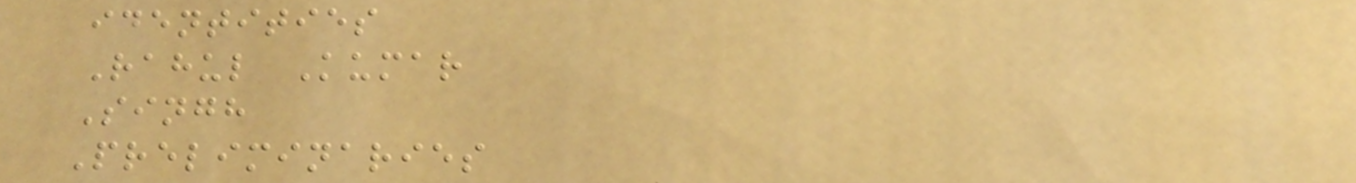identities
Rahul Kumar
Singh
Preliminaries
